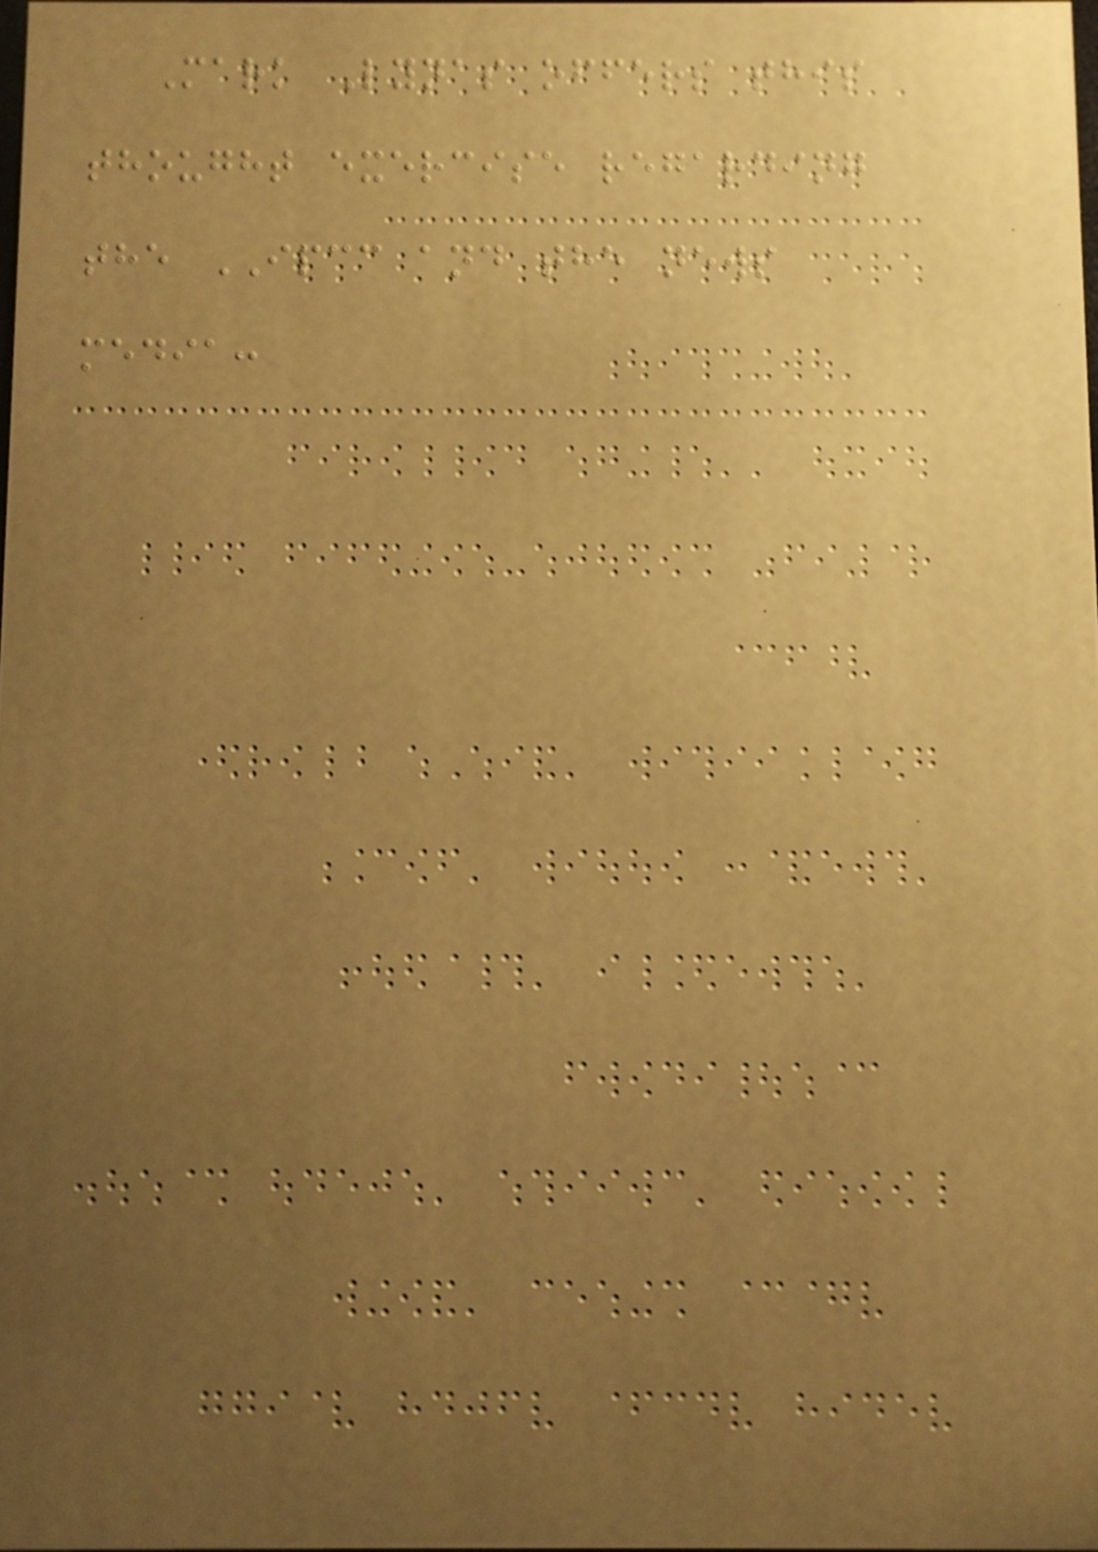Mark Lynas offers this
thought exercise regarding
the IPCC and the news
media:
